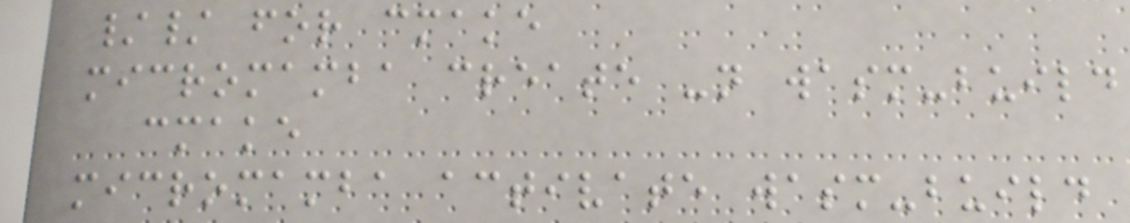// for cmake
micromamba create -n wasm-build
cmake
micromamba activate wasm-build
